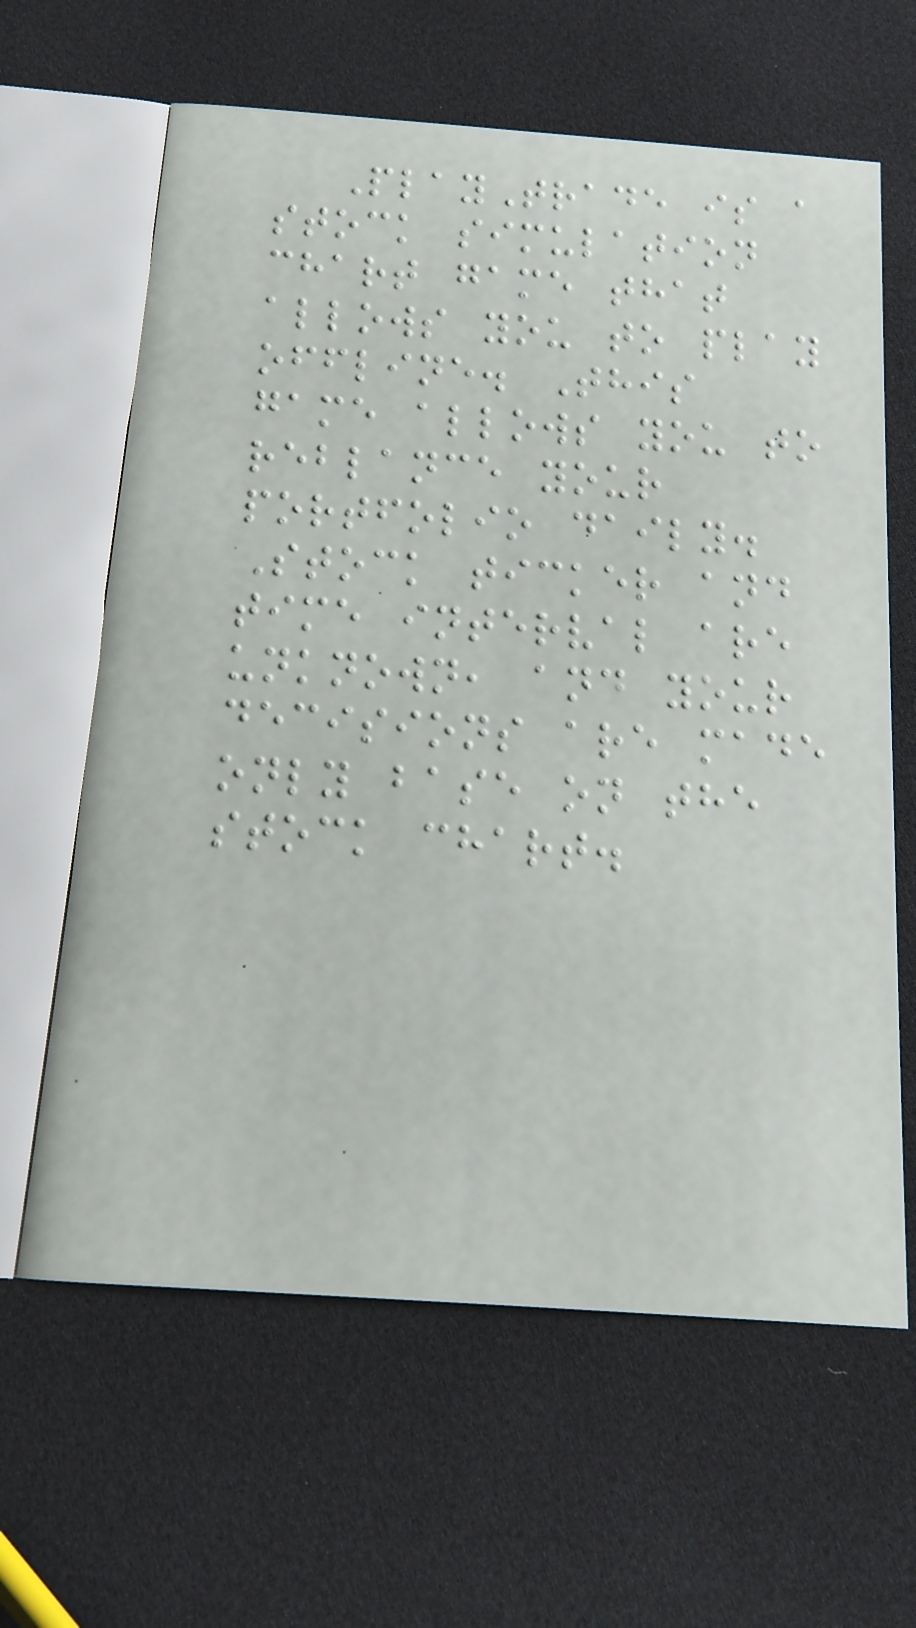PlayTrade is a
stock simulation
chart game that
allows you to play
offline. This
game allows you to
reblance your
portfolio daily.
Stock ticker and
time interval are
unknown, and your
decisions are made
only base on the
stock chart.
